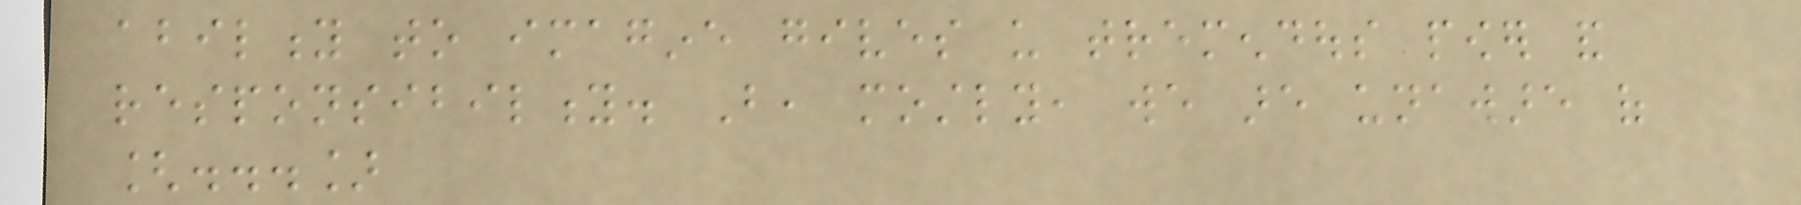ability to imagine gives us tremendous power and
responsibility. But, mostly, we are unaware of
[...]
